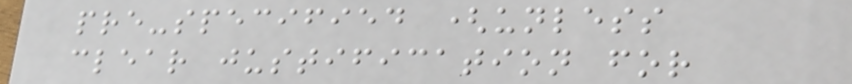pre-specified (unless
clear justification for
